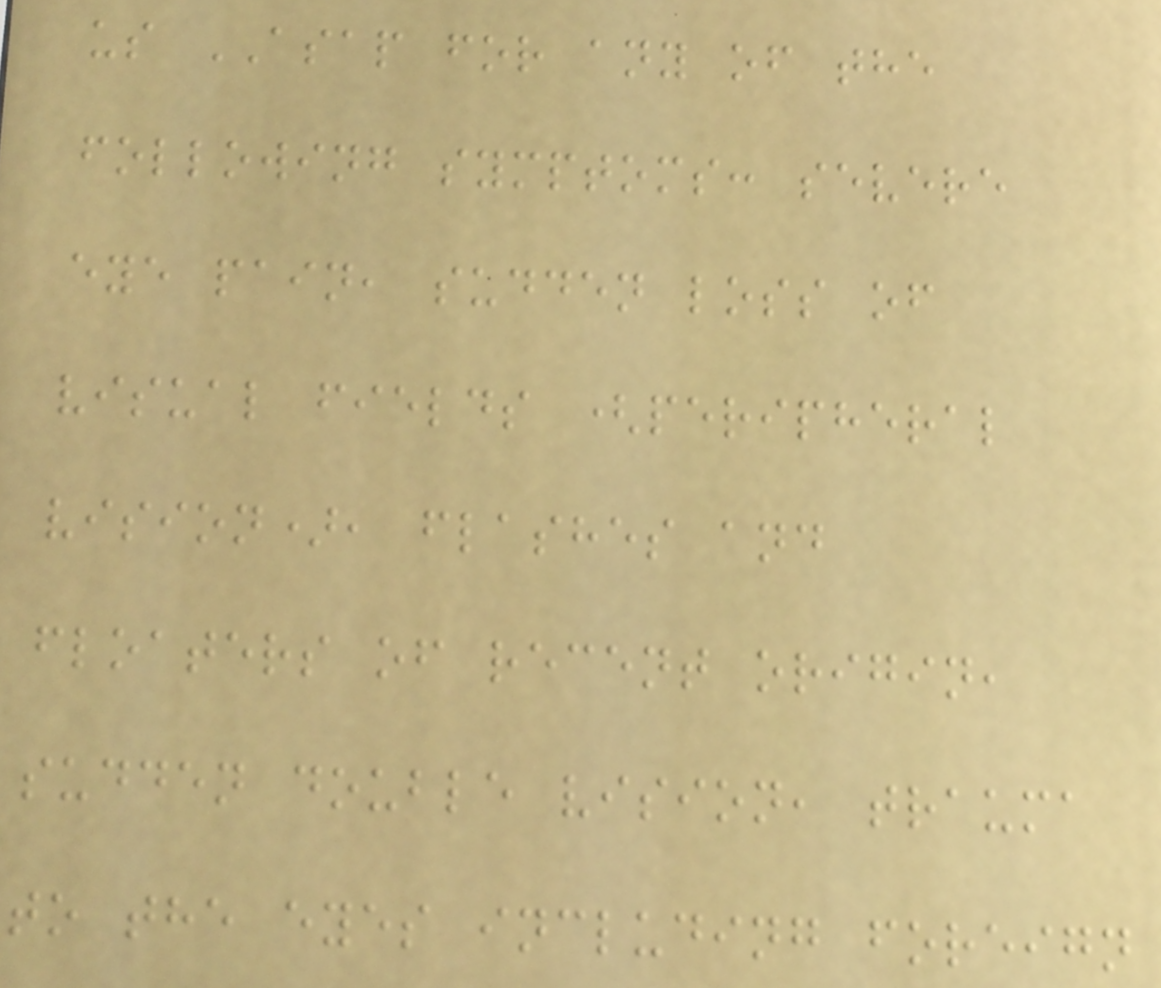us ASAP for any of the
following symptoms: severe
eye pain, sudden loss of
visual fields (peripheral
vision), flashes and
floaters of recent origin,
sudden double vision, trauma
to the eyes including foreign
